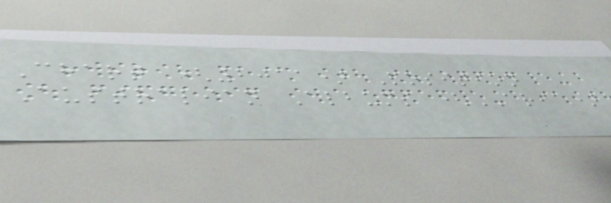Chart (2011) Position
Australian Albums (ARIA)
